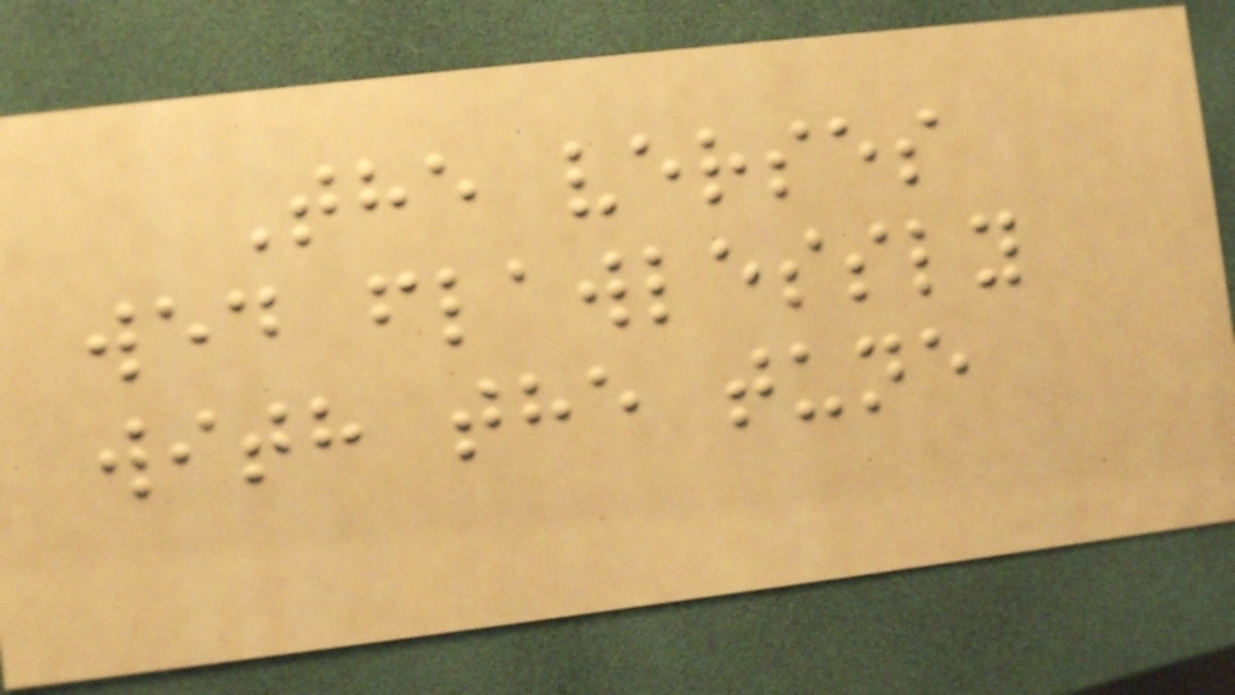The verses
wed flawlessly
with the tune
